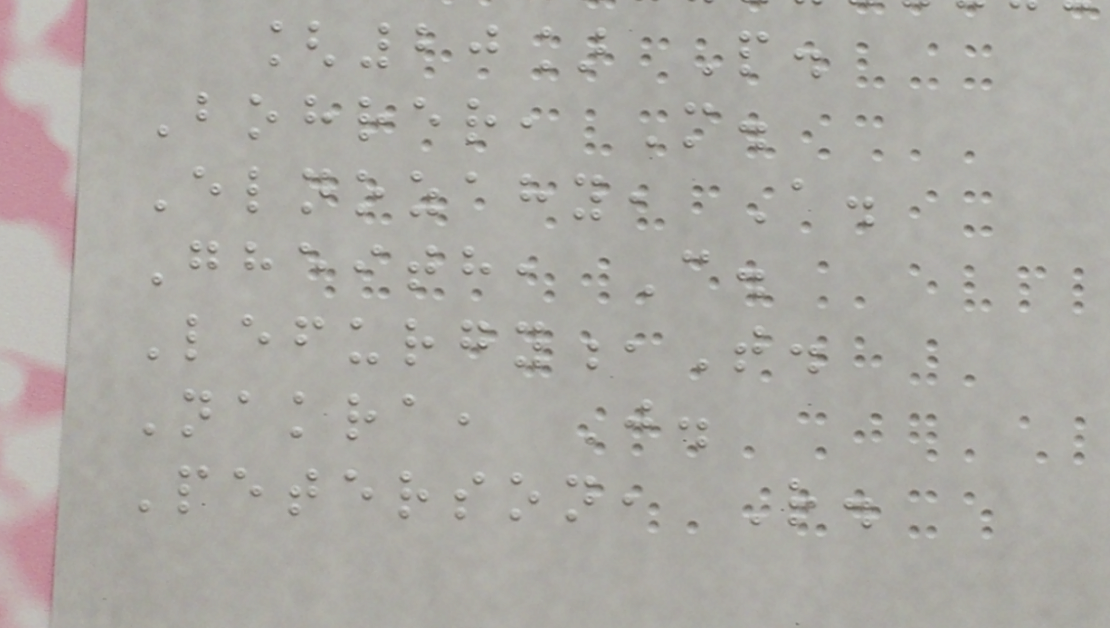[20] P.
Bohrer, M.
Elnozahy, A.
Gheith, C.
Lefurgy,T.
Nakra, J.
Peterson, R.
